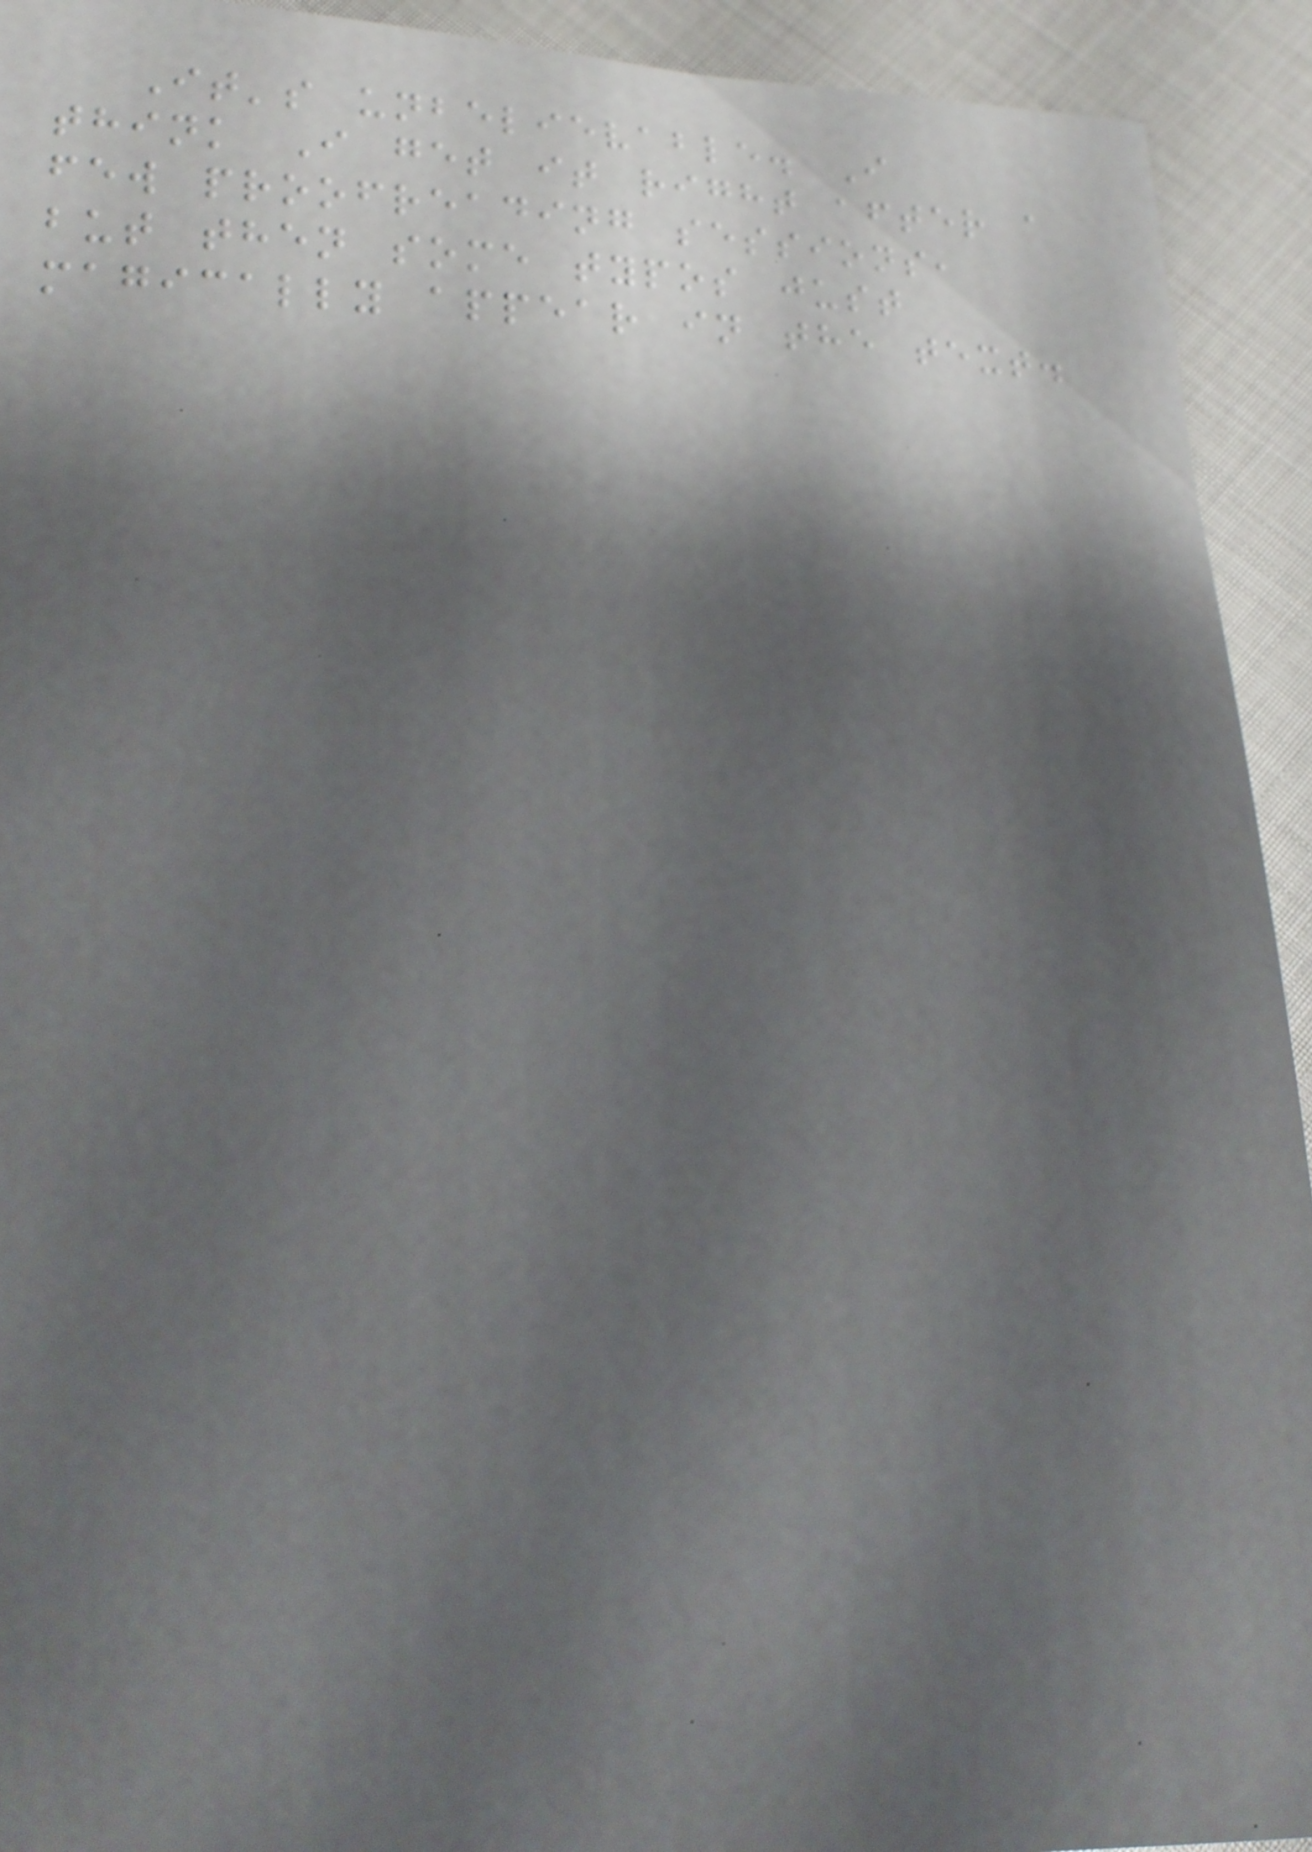It's unbelievable. I
think I get it right after a
few proofreading sessions,
but then some typos just
magically appear in the text.
